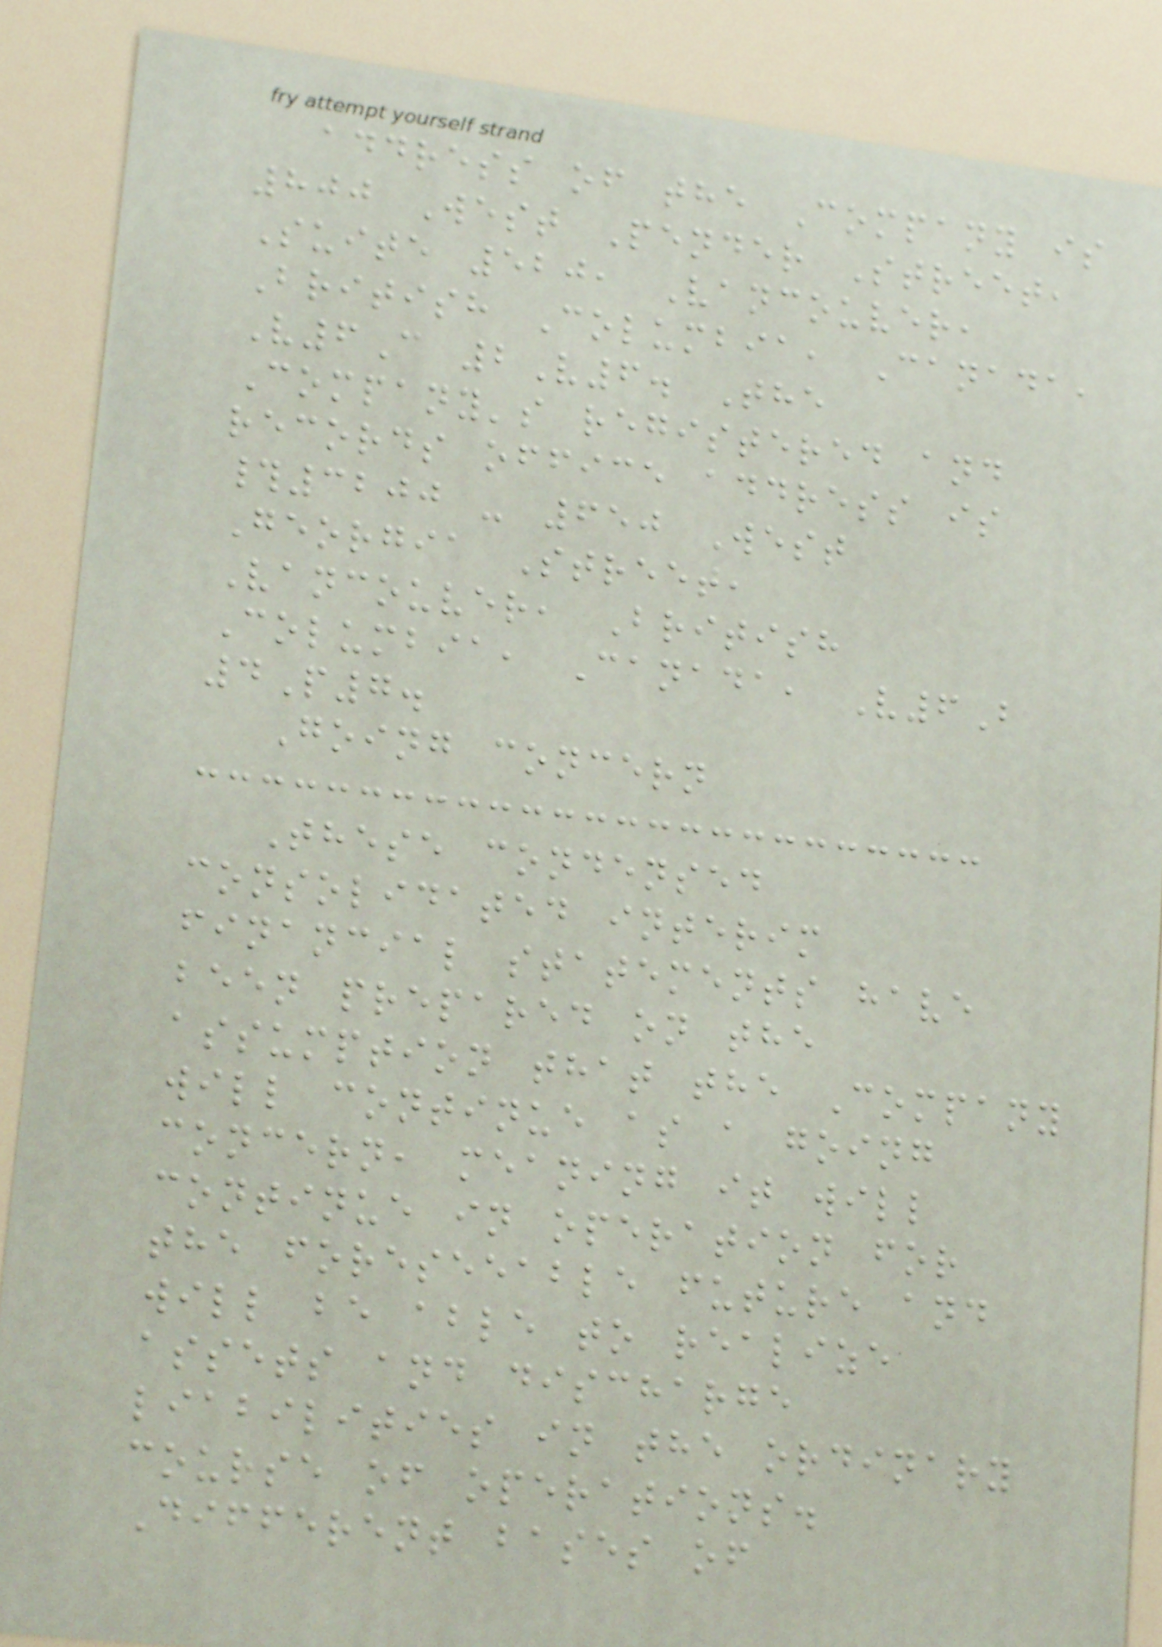address of the Company is
800 West Pender Street,
Suite 520, Vancouver,
British Columbia, Canada,
V6C 2V6. The
Company's registered and
records office address is
#3200 - 650 West
Georgia Street,
Vancouver, British
Columbia, Canada, V6B
4P7.
Going concern
These condensed
consolidated interim
financial statements have
been prepared on the
assumption that the Company
will continue as a going
concern, meaning it will
continue in operation for
the foreseeable future and
will be able to realize
assets and discharge
liabilities in the ordinary
course of operations.
Different bases of
